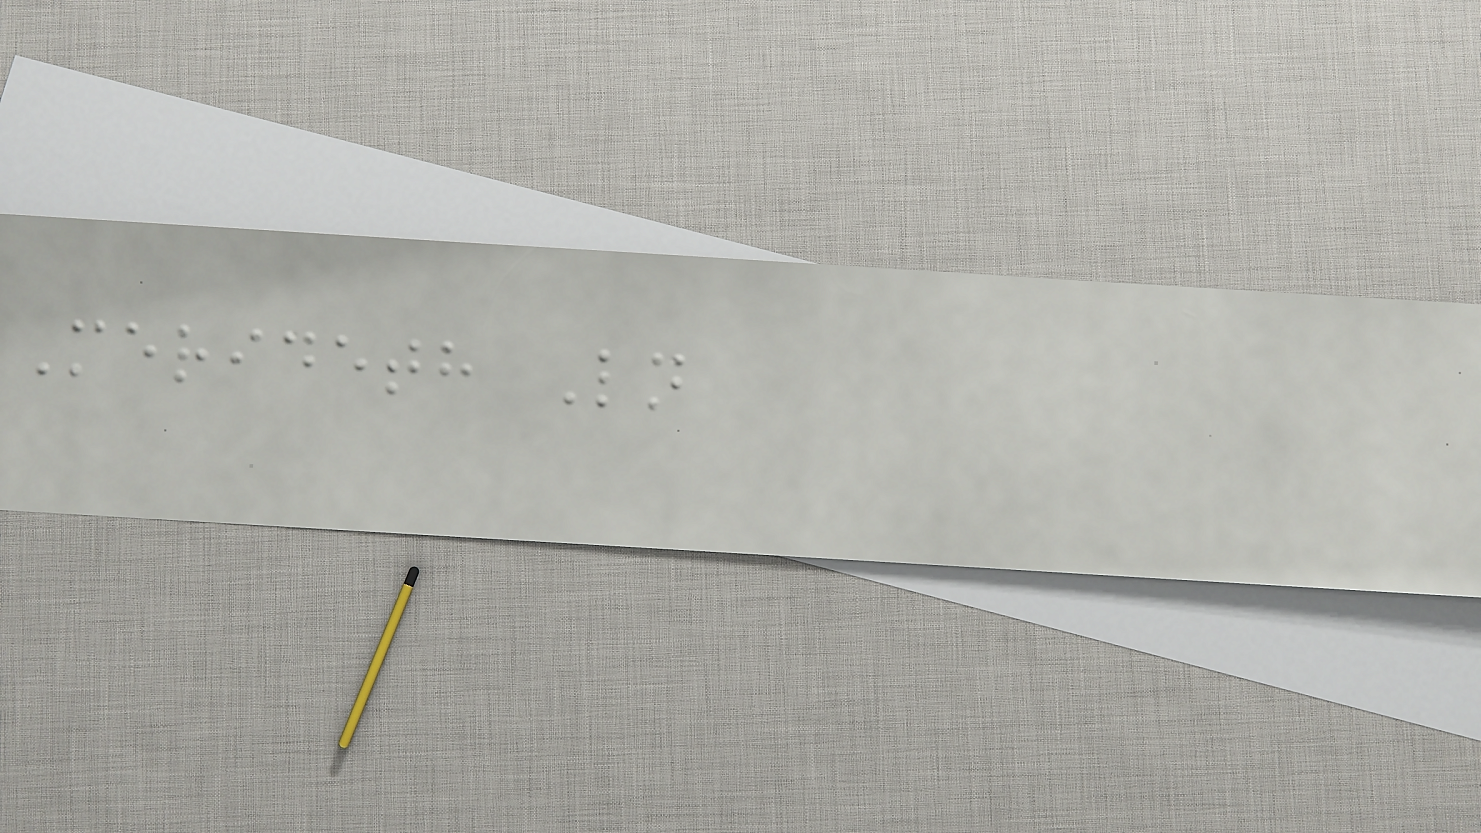Merideth Ln
